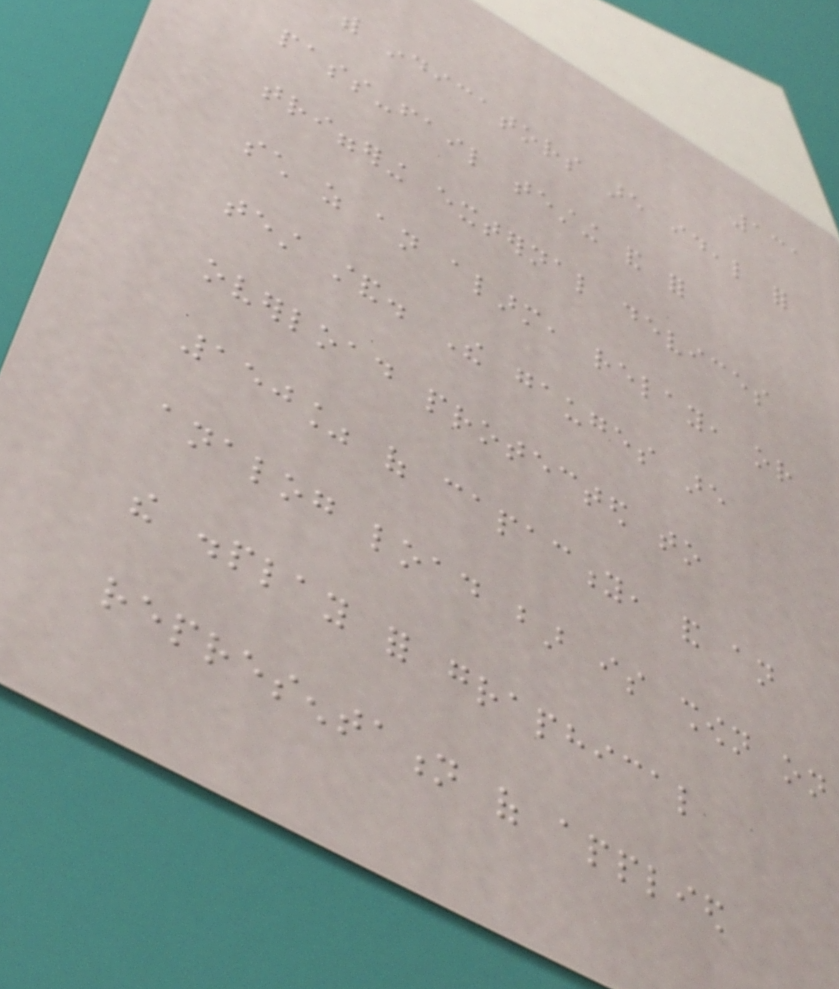131
with indicators are ideal for
pass-fail testing and for
triggering external devices
such as an alarm, relay, or
test stand. The gauges are
overload protected to
150% of capacity, and an
analog load bar is shown on
the display for graphical
representation of applied
